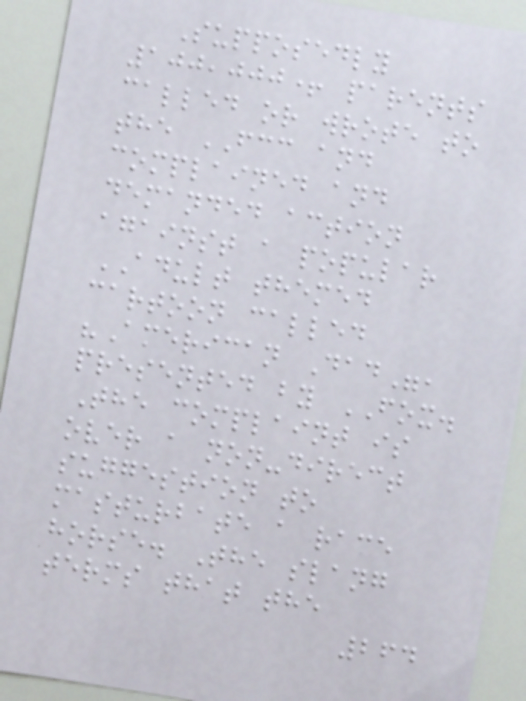Supposedly
100,000+ parents
called or wrote to
the FCC and
complained and
demanded action
against a popular
ADULT themed
cartoon called
"American Dad",
presented by FOX.
The complaint is
over a non-direct
suggestion to
masturbate a race
horse. The slang
terms that the
264
